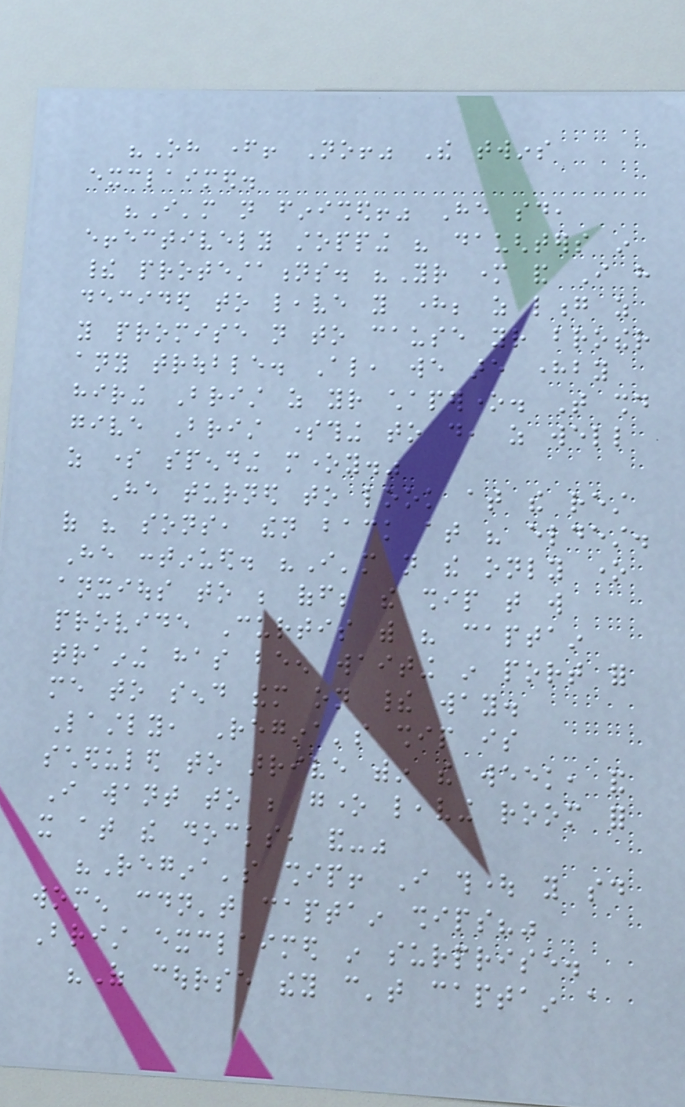"Oh father! No!" The twins
exclaimed.
"I'm not finished!" He said,
effectively stopping his daughters in
their protestations. "Your mother and I have
decided to leave you here; as long as
you promise not to cause your brother
any trouble. Also, we are hereby
hiring Brist as your chaperone. That should
give Brist something to do, as well
as some spending money."
He turned to look at the rest
of his sons, then back at his eldest.
He continued. "I'm not the only one
anxious to be off; the ship that will
provide Curtis with his captain
training has been waiting in port for
me to send them on their way.
Lastly, Regina's ship is
scheduled to arrive within the week, and
I want to be gone leaving room for
it at the docks, and-"
"Regina's ship! I thought you said
women couldn't captain ships?"
Brist exclaimed in surprise.
"Of course they can't captain a
